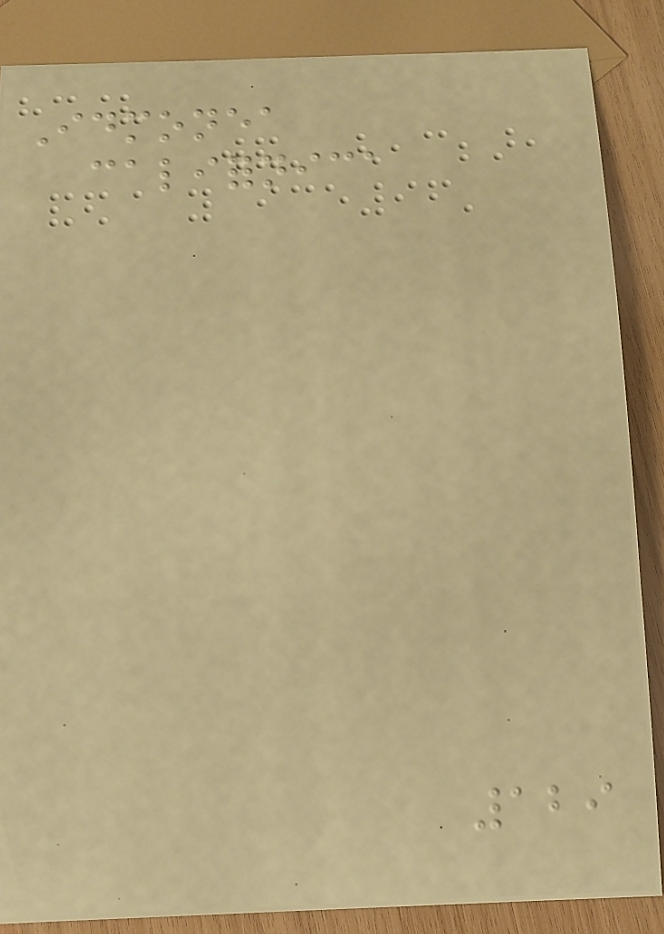Idmonea
californica
129
